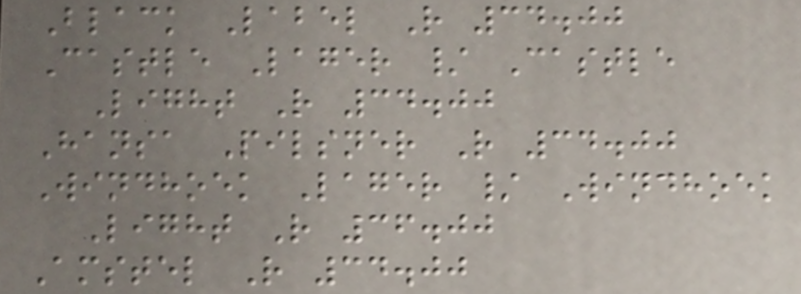Black Label R 34.00
Castle Lager / Castle
Light R 34.00
Hansa Pilsner R 34.00
Windhoek Lager / Windhoek
Light R 36.00
Amstel R 34.00
